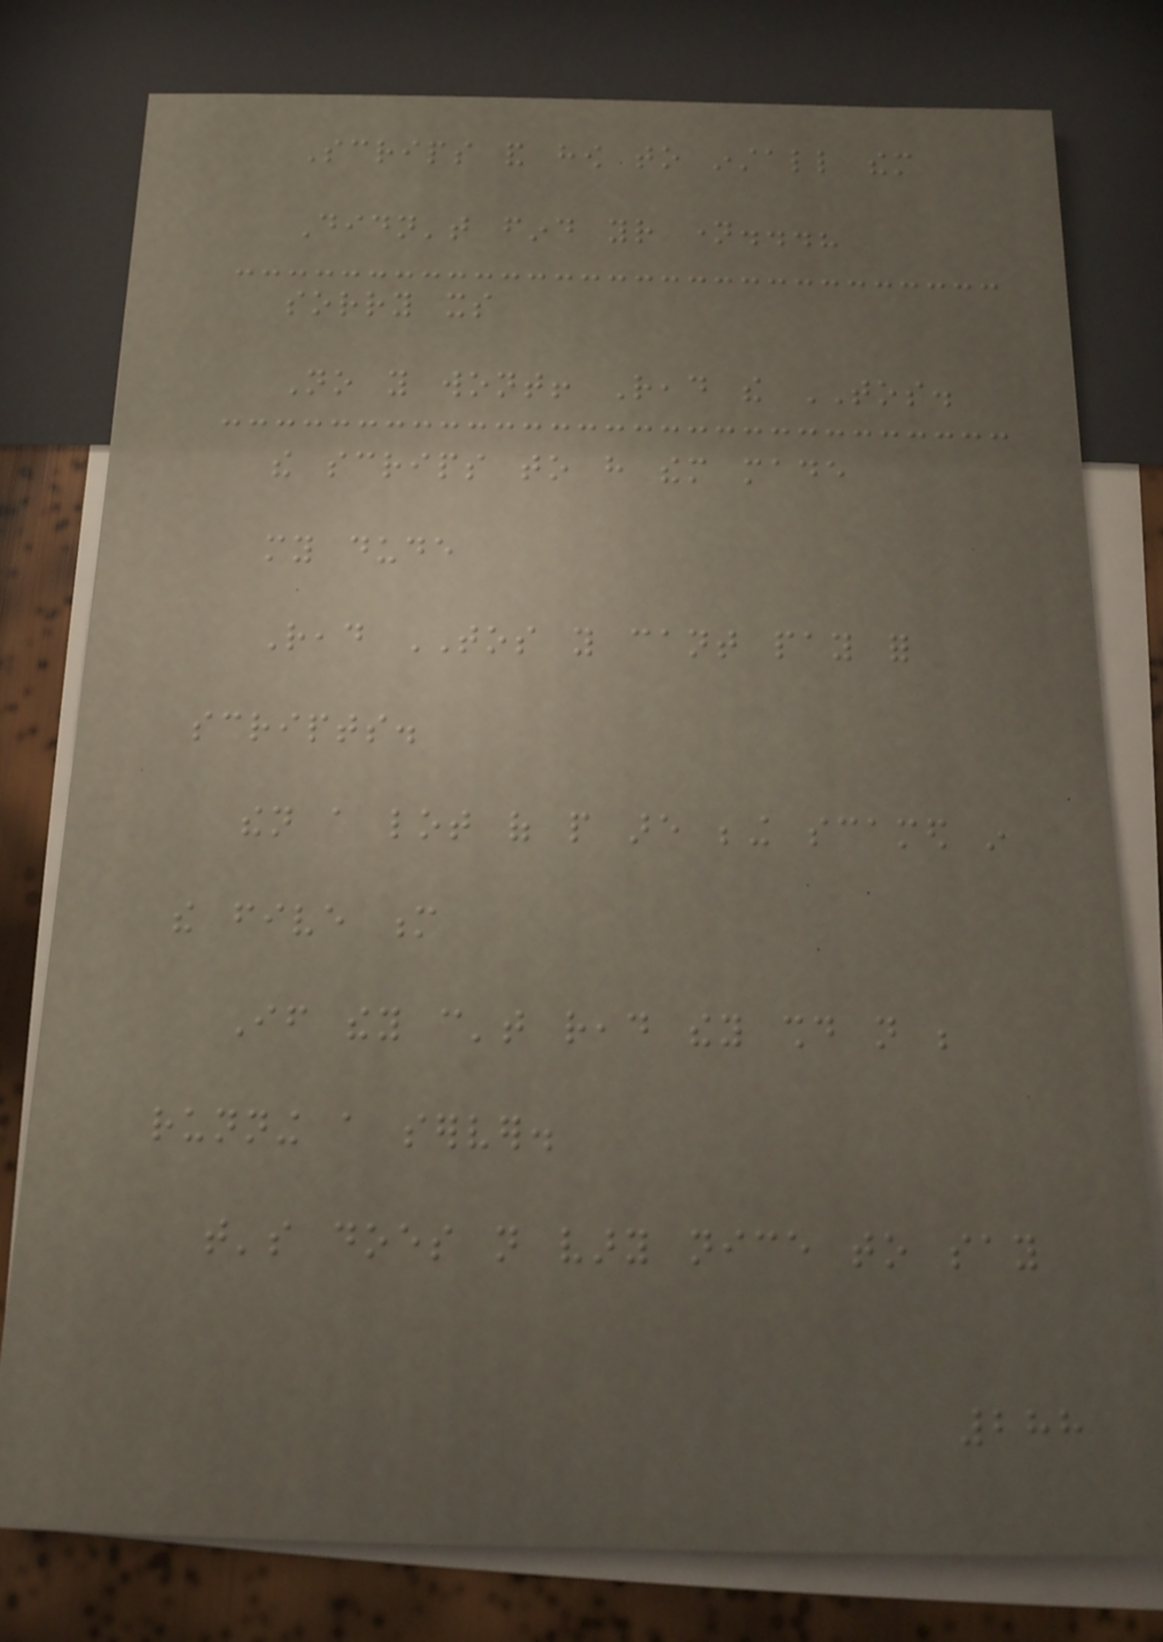Scrips and how to install them
Didn't find your name...?
sorry its
No you wont! Read the TOS.
the scrips to have them made
my dude
Read TOS you cant pay for
scripts.
then a lot of people are being scamed in
the five m
If they can't read they should not be
running a server.
that's does not vary nice to say
288
